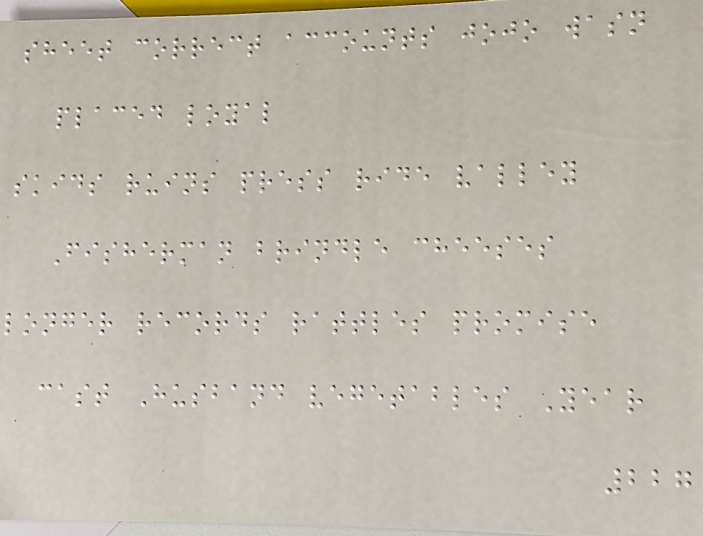sheet correct accounts jojo wasn
placed loyal
skids ruins press ride valley
Fisherman brindle cheeses
longer records rattles promise
cast Husband vegetables Year
227
